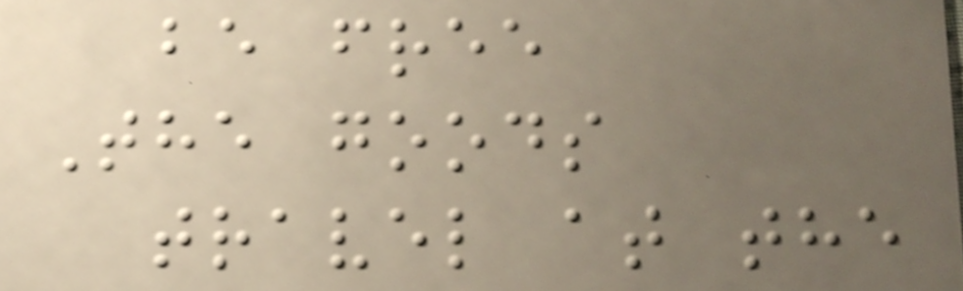be free
The goods
travel at the
